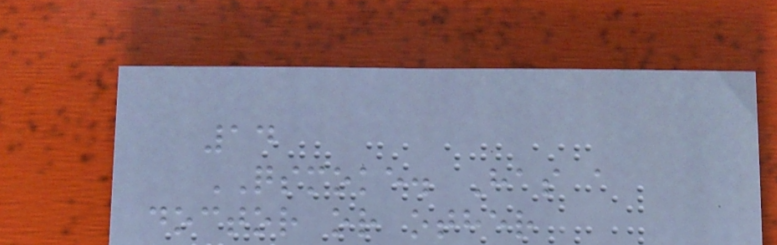14
QSMOKE. Has a
doctor or other
